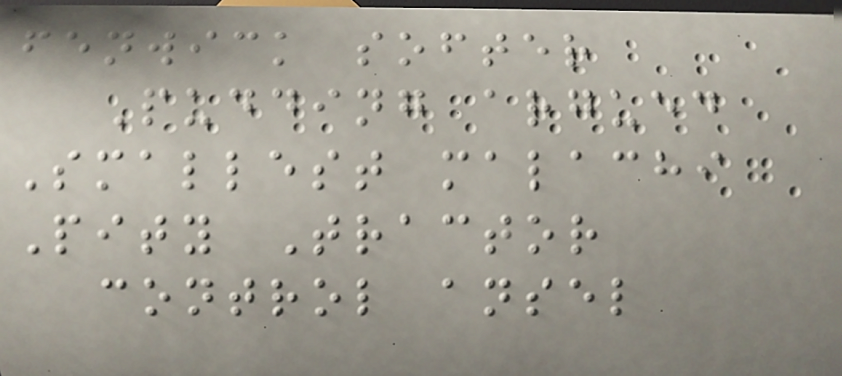fenwick softer
Pudding argued
Smallest malachi
Pity Tractor
control ansel
